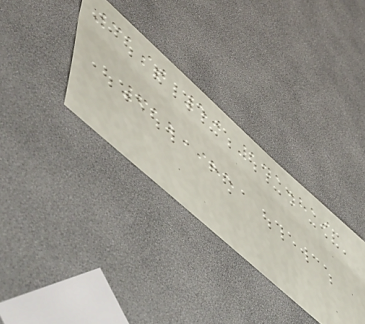31st 50 141.819
612,985
